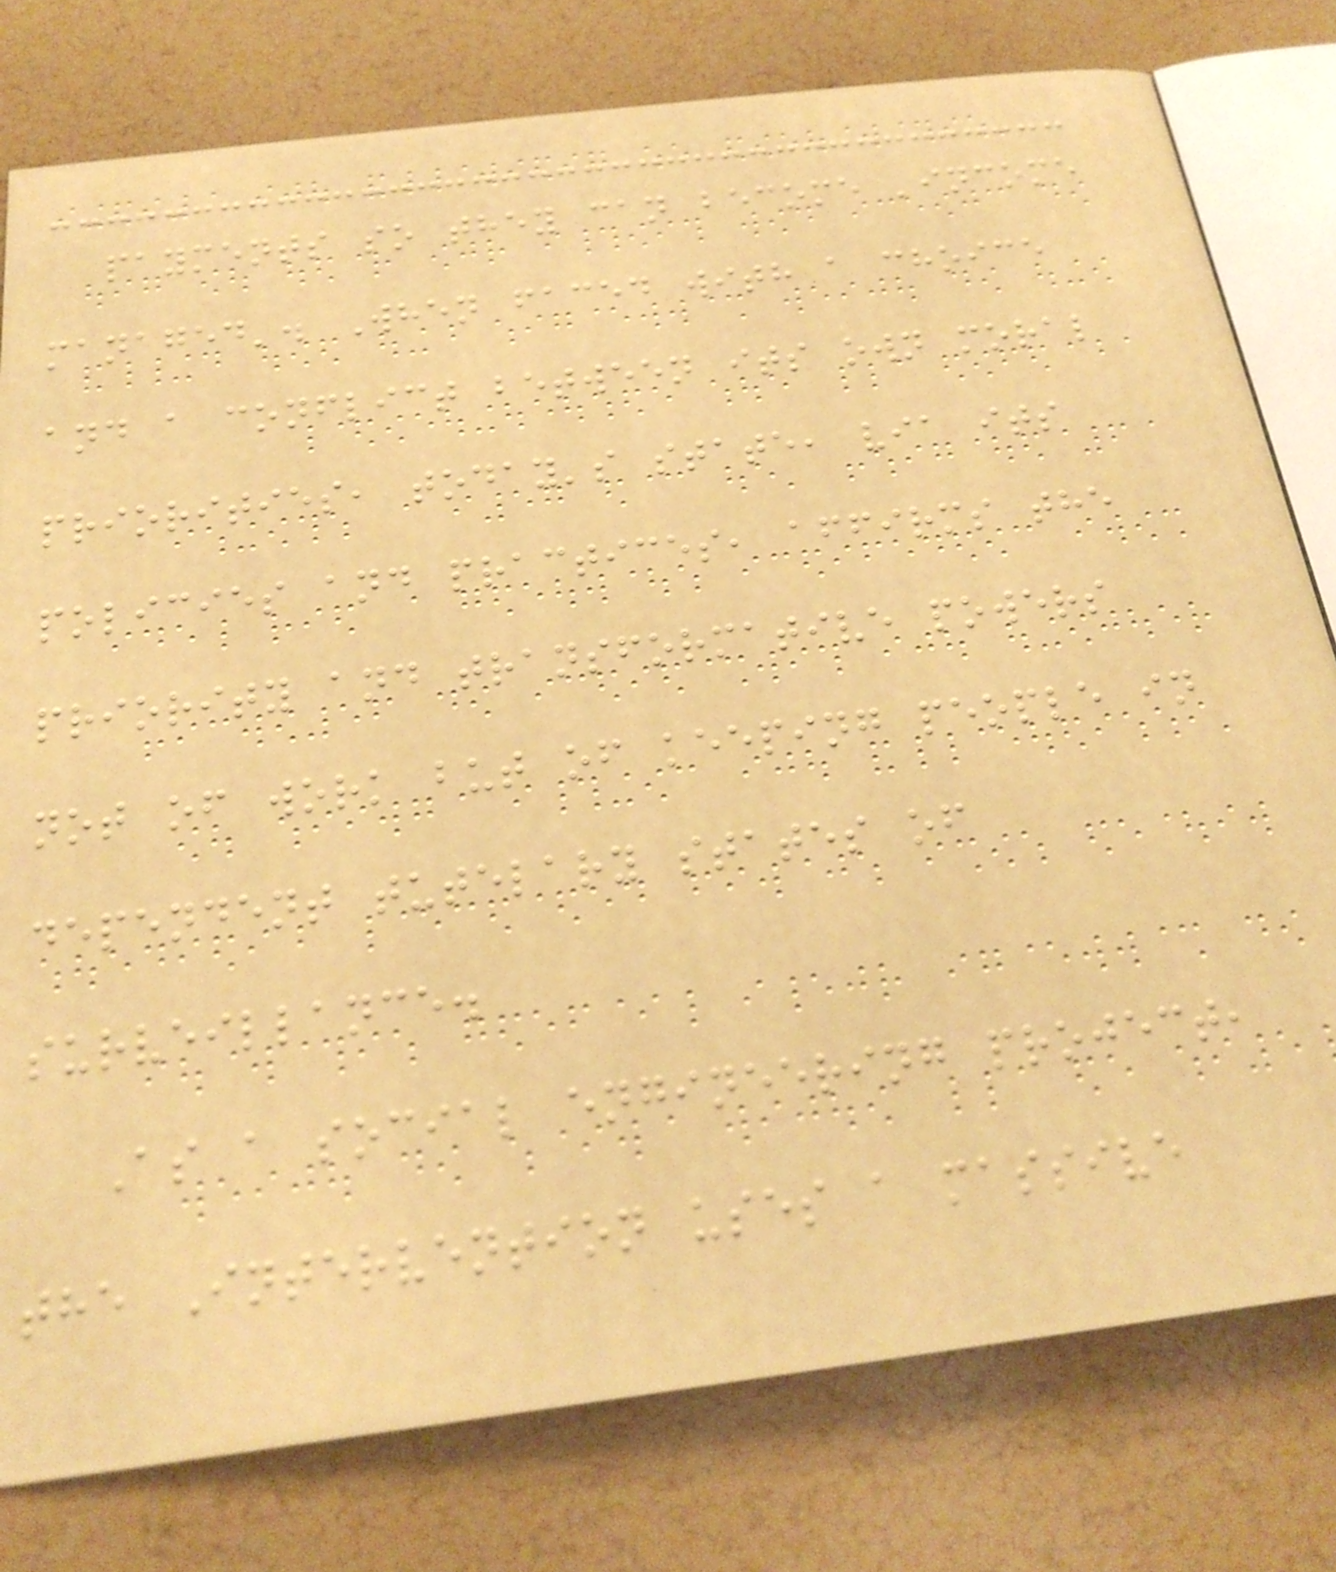payments so they can become 'income
managed'. When faced with a choice
and a conflict between its own moral
priorities, today's state, via its
policies and practices, affirms the
priority and transformative powers
not of work but of keeping people in
dependent tutelary states of
surveillance.
As a social engineering project,
the Intervention uses a massive
